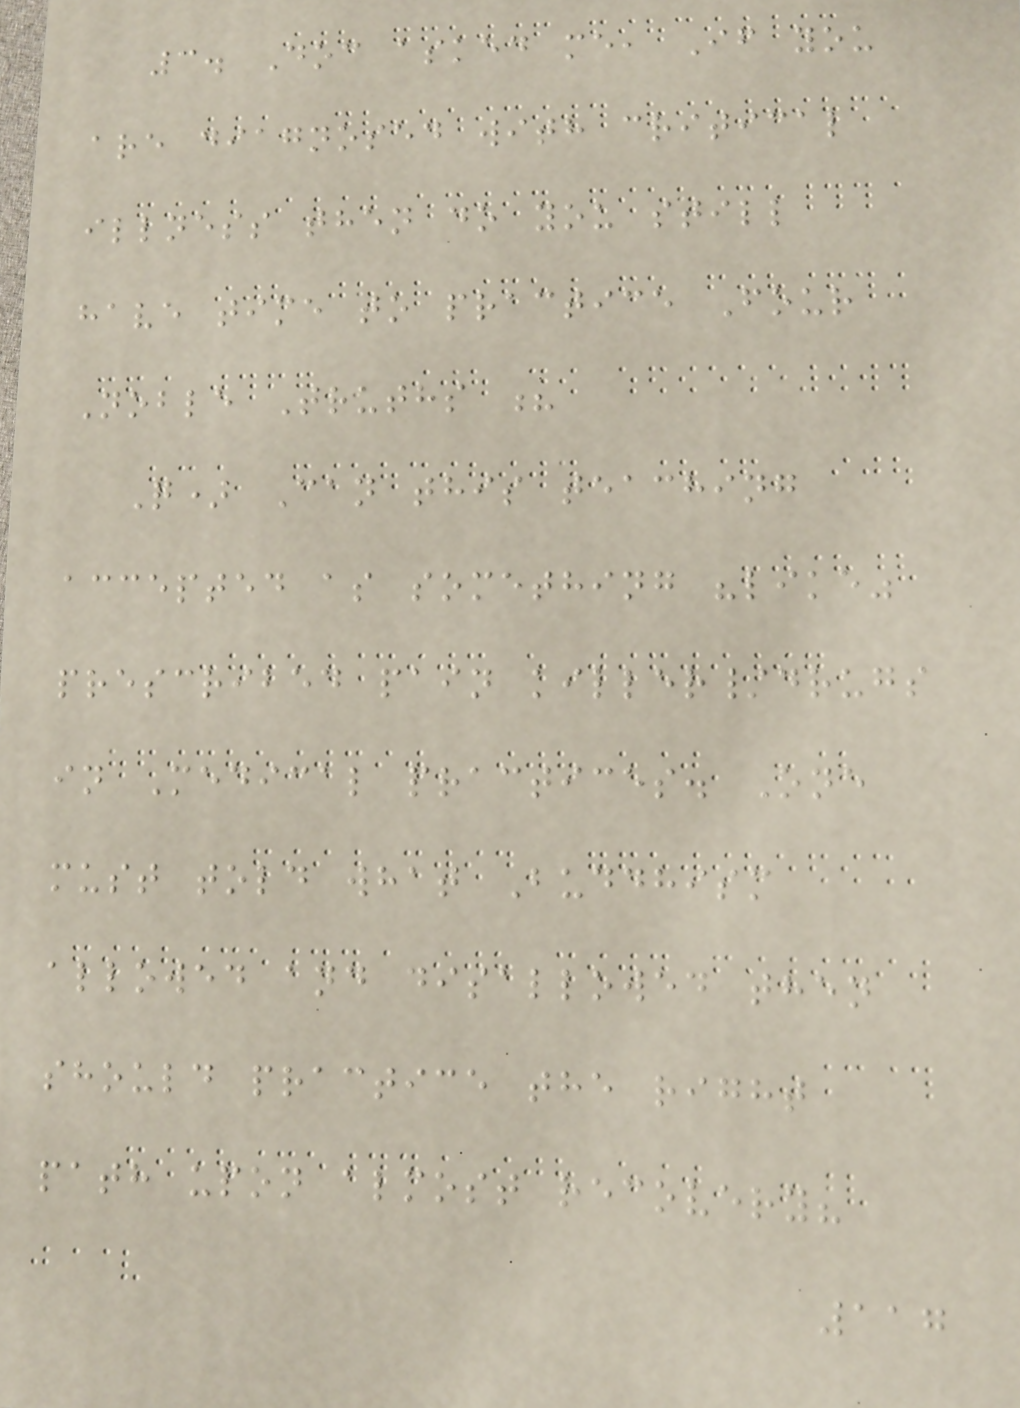3. Doc asked me, If you
are diagnosed with critical
illness then do you still
have time to practice Four
Noble Truths ?
Q) Can this teaching
accepted as something "like"
prescribed pain killer/drugs
in Medical practices. One
must told what Buddhism
allowed and disallowed then
should practice the right
path upon almost recovery?
117
